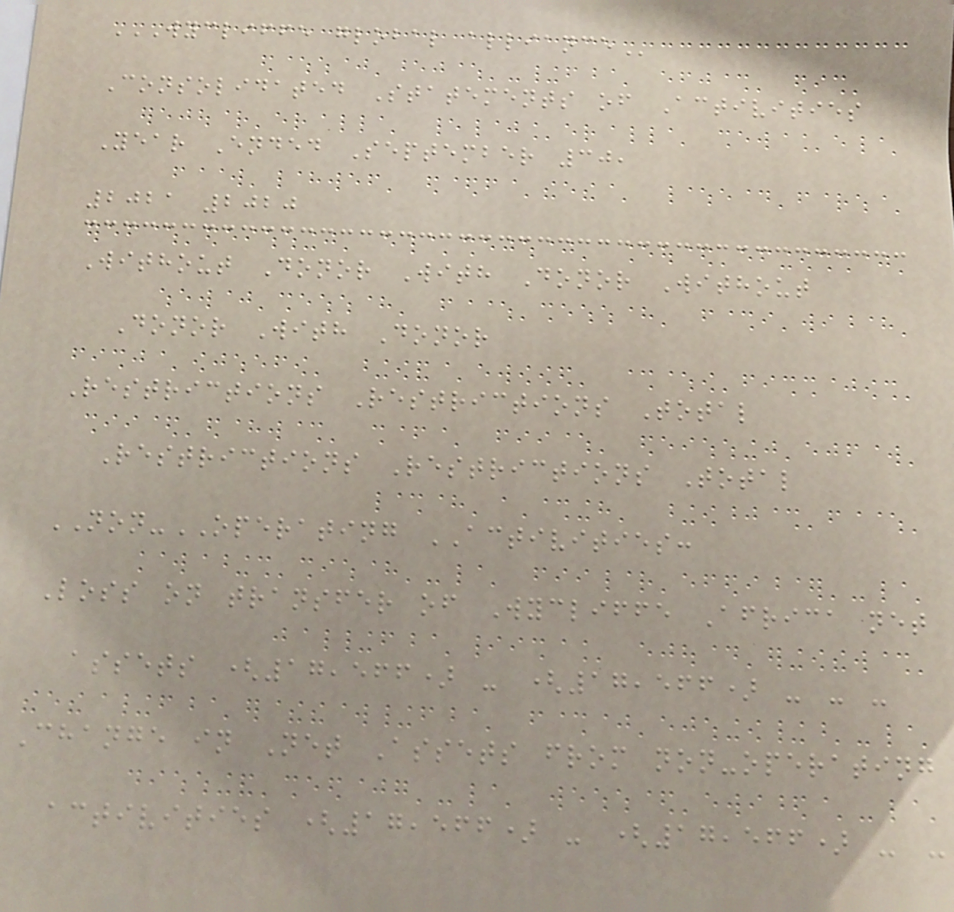WYCLIFFE GLOBAL ALLIANCE
Consolidated Statements of Activities
Year Ended September 30,
2021 2020
Without Donor With Donor Without
Donor With Donor
Restrictions Restrictions Total
Restrictions Restrictions Total
NON-OPERATING ACTIVITIES:
Loss on transfer of Wycliffe Africa net
assets (17,566) - (17,566) - - -
Change in Net Assets from non-operating
activities (17,566) - (17,566) - -
